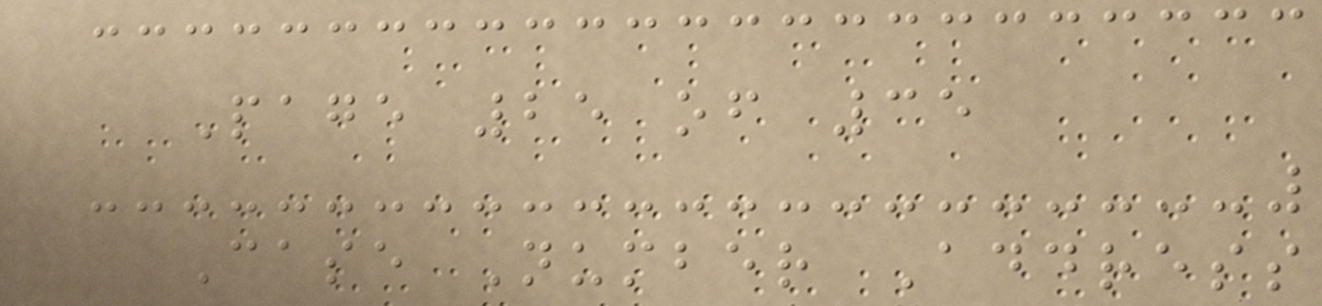Page 25 of 35
Case Number Address
